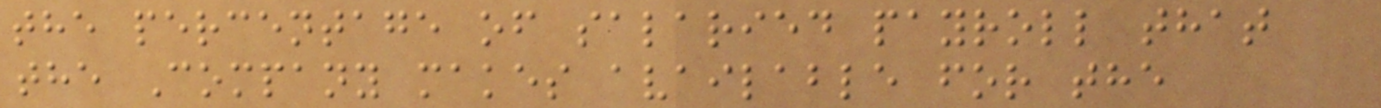the percentage of salaried payroll that
the Company makes available for the
